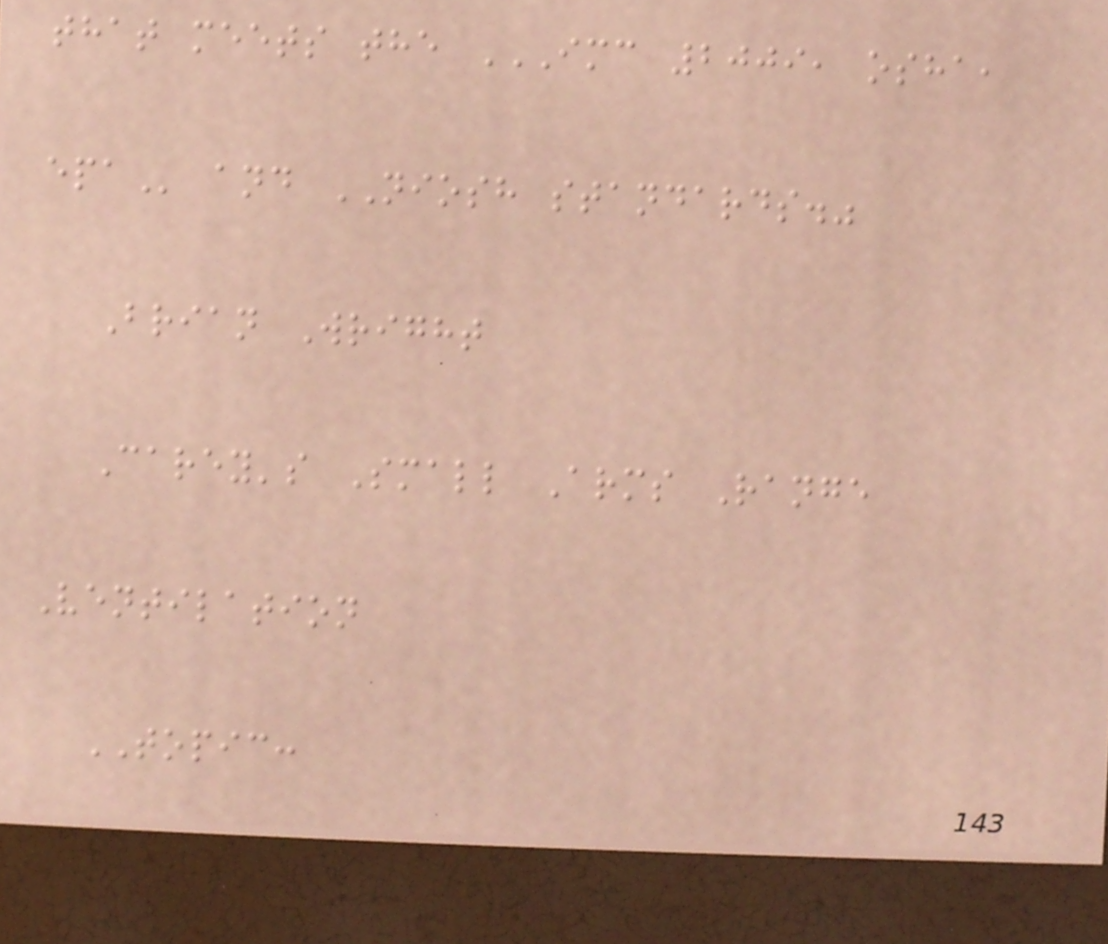that meets the IMC 2009, OSHA,
EPA and NIOSH standards."
Brian Wright
Carey's Small Arms Range
Ventilation
TOPIC:
